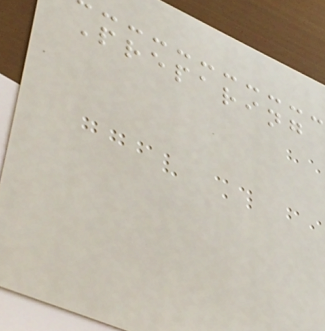Preparing
